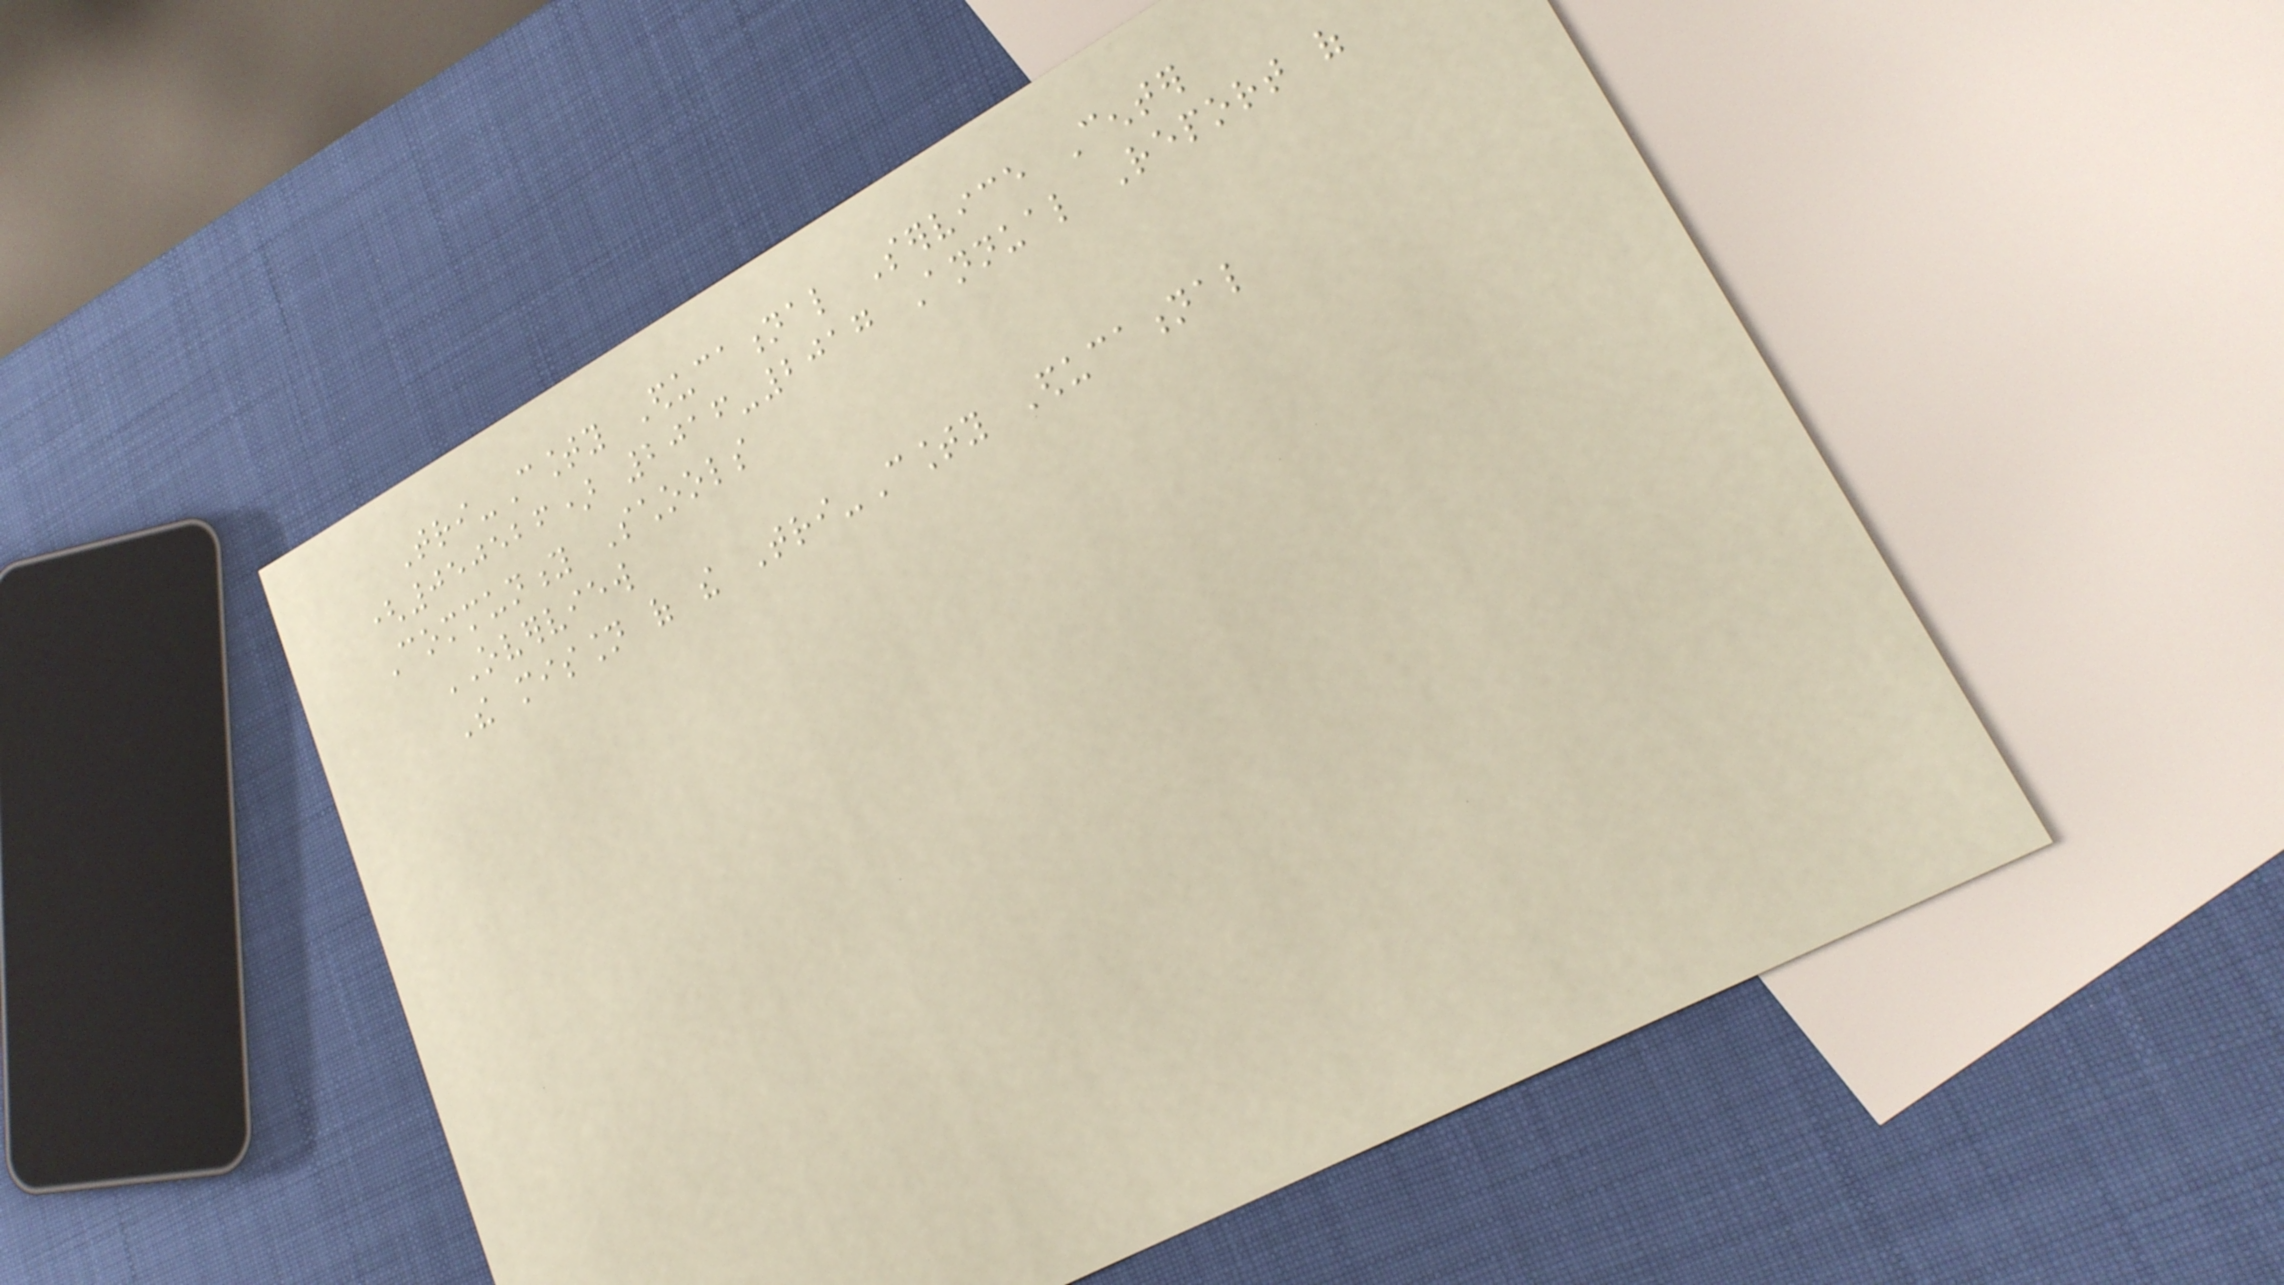Tri-County Educational Service Center
(050526) 2016-2017 Annual Report of
Community Schools
OVERVIEW
The mission of the Tri-County Educational
